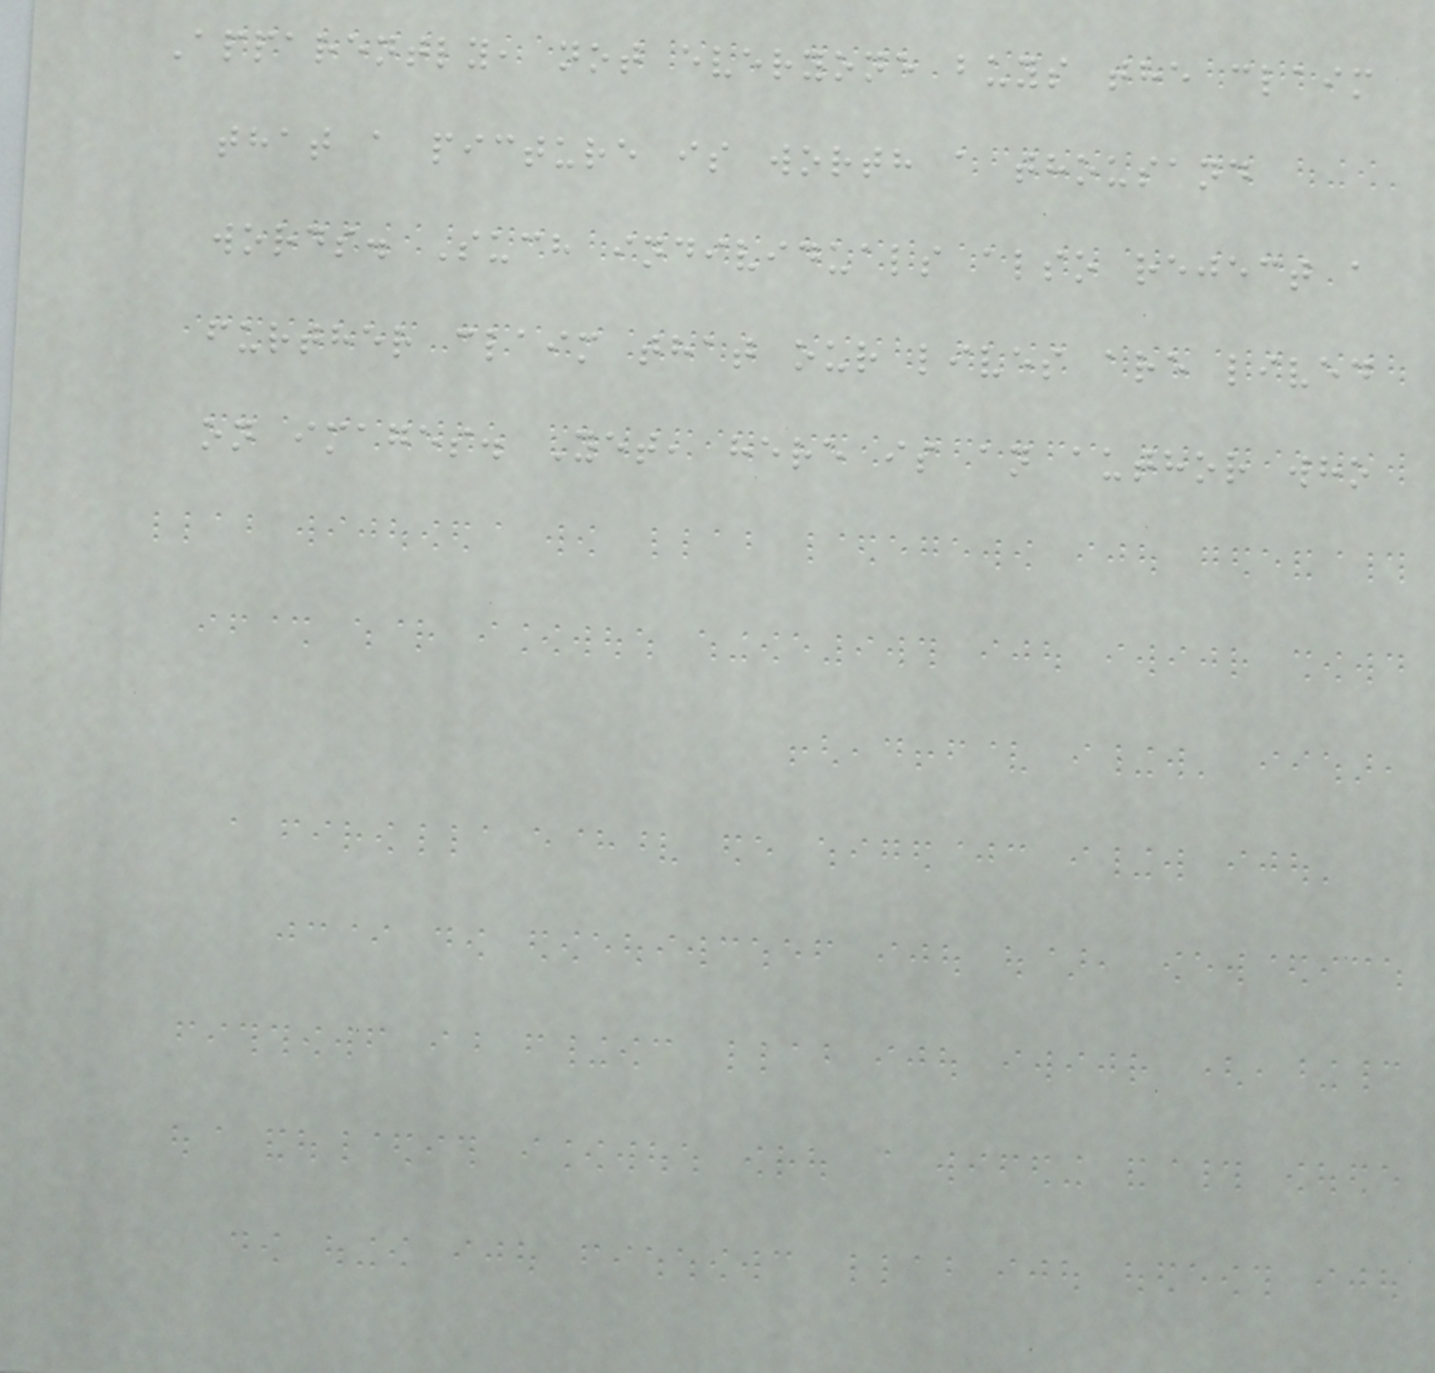Apparently, not everyone buys the claim
that a picture is worth a thousand
words. Such individuals also reject a
further claim that our lives are lived
on images. Yet, here is an author who
